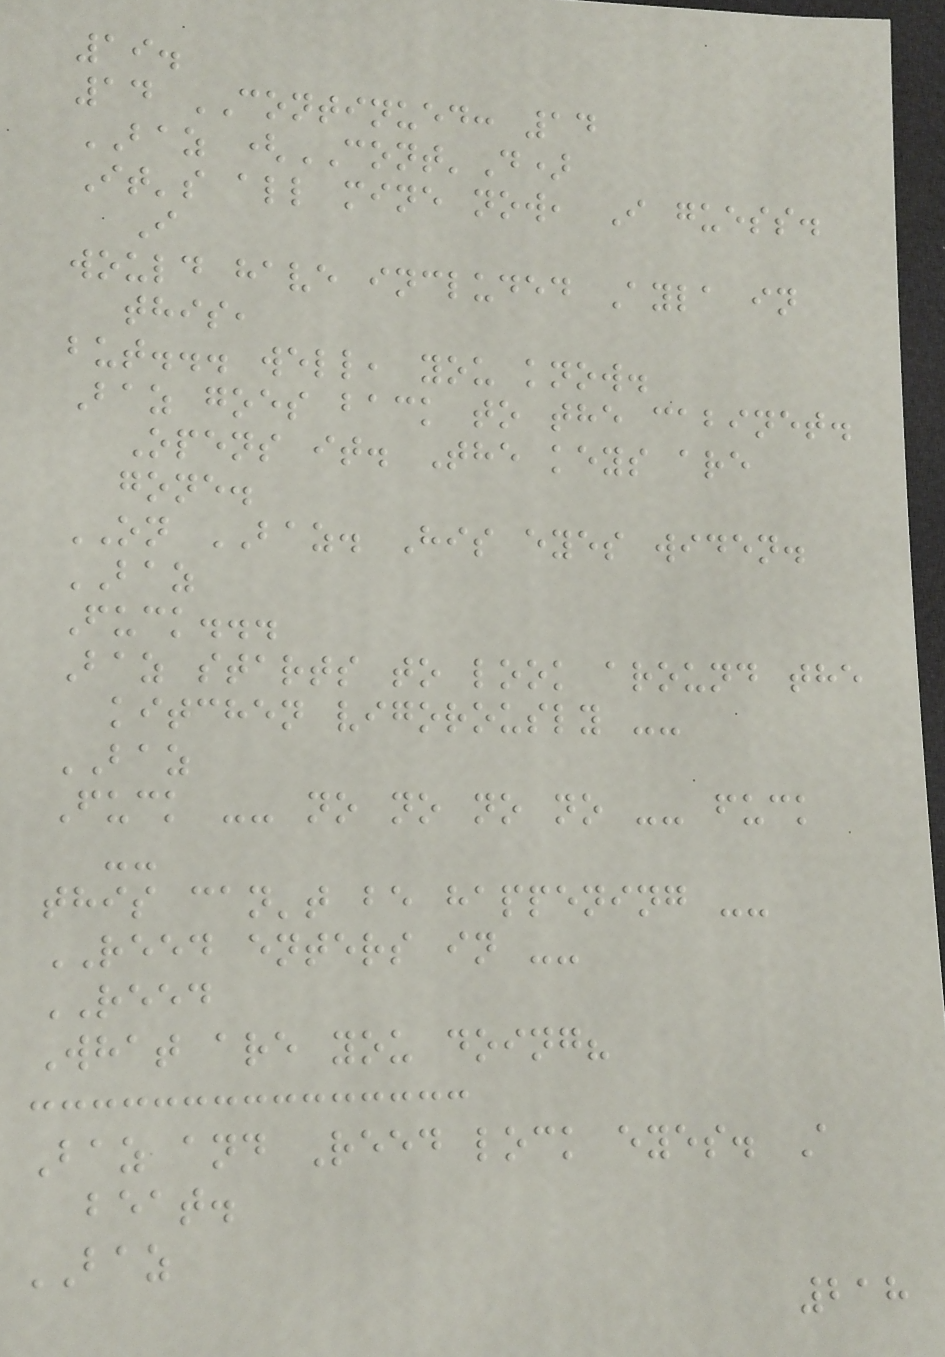19.
14 CONTINUED: 14
BAZ (CONT'D)
It's all mine now, I guess.
I
would have included Ayla in
this,
but... well, you know.
Baz goes back to the cabinet.
Opens it. The keys are
gone.
ON BAZ. His eyes widen.
BAZ
Fuck...
Baz starts to look around the
kitchen vigorously --
BAZ
Fuck -- no no no no -- fuck
--
this can't be happening --
REED enters in --
REED
What are you doing?
Baz and Reed lock eyes. A
beat.
BAZ
218
